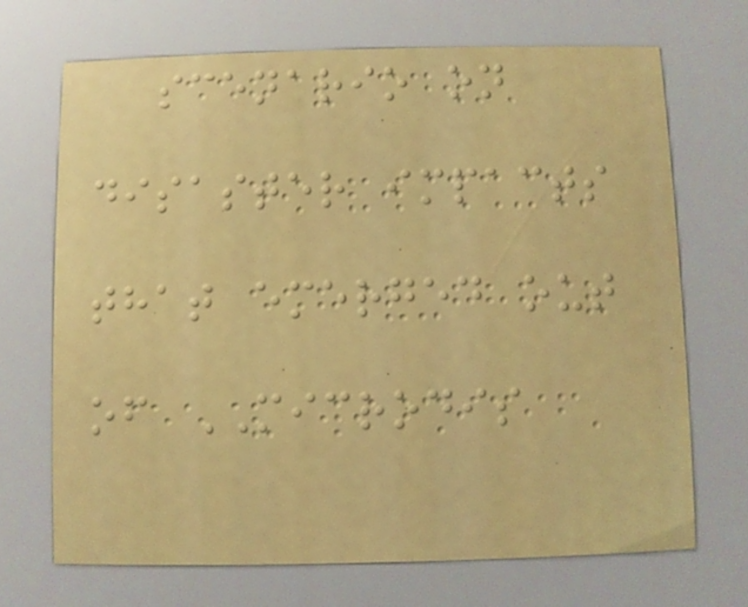scenario on
disaster impacts
that emerged out
of MICRODIS
